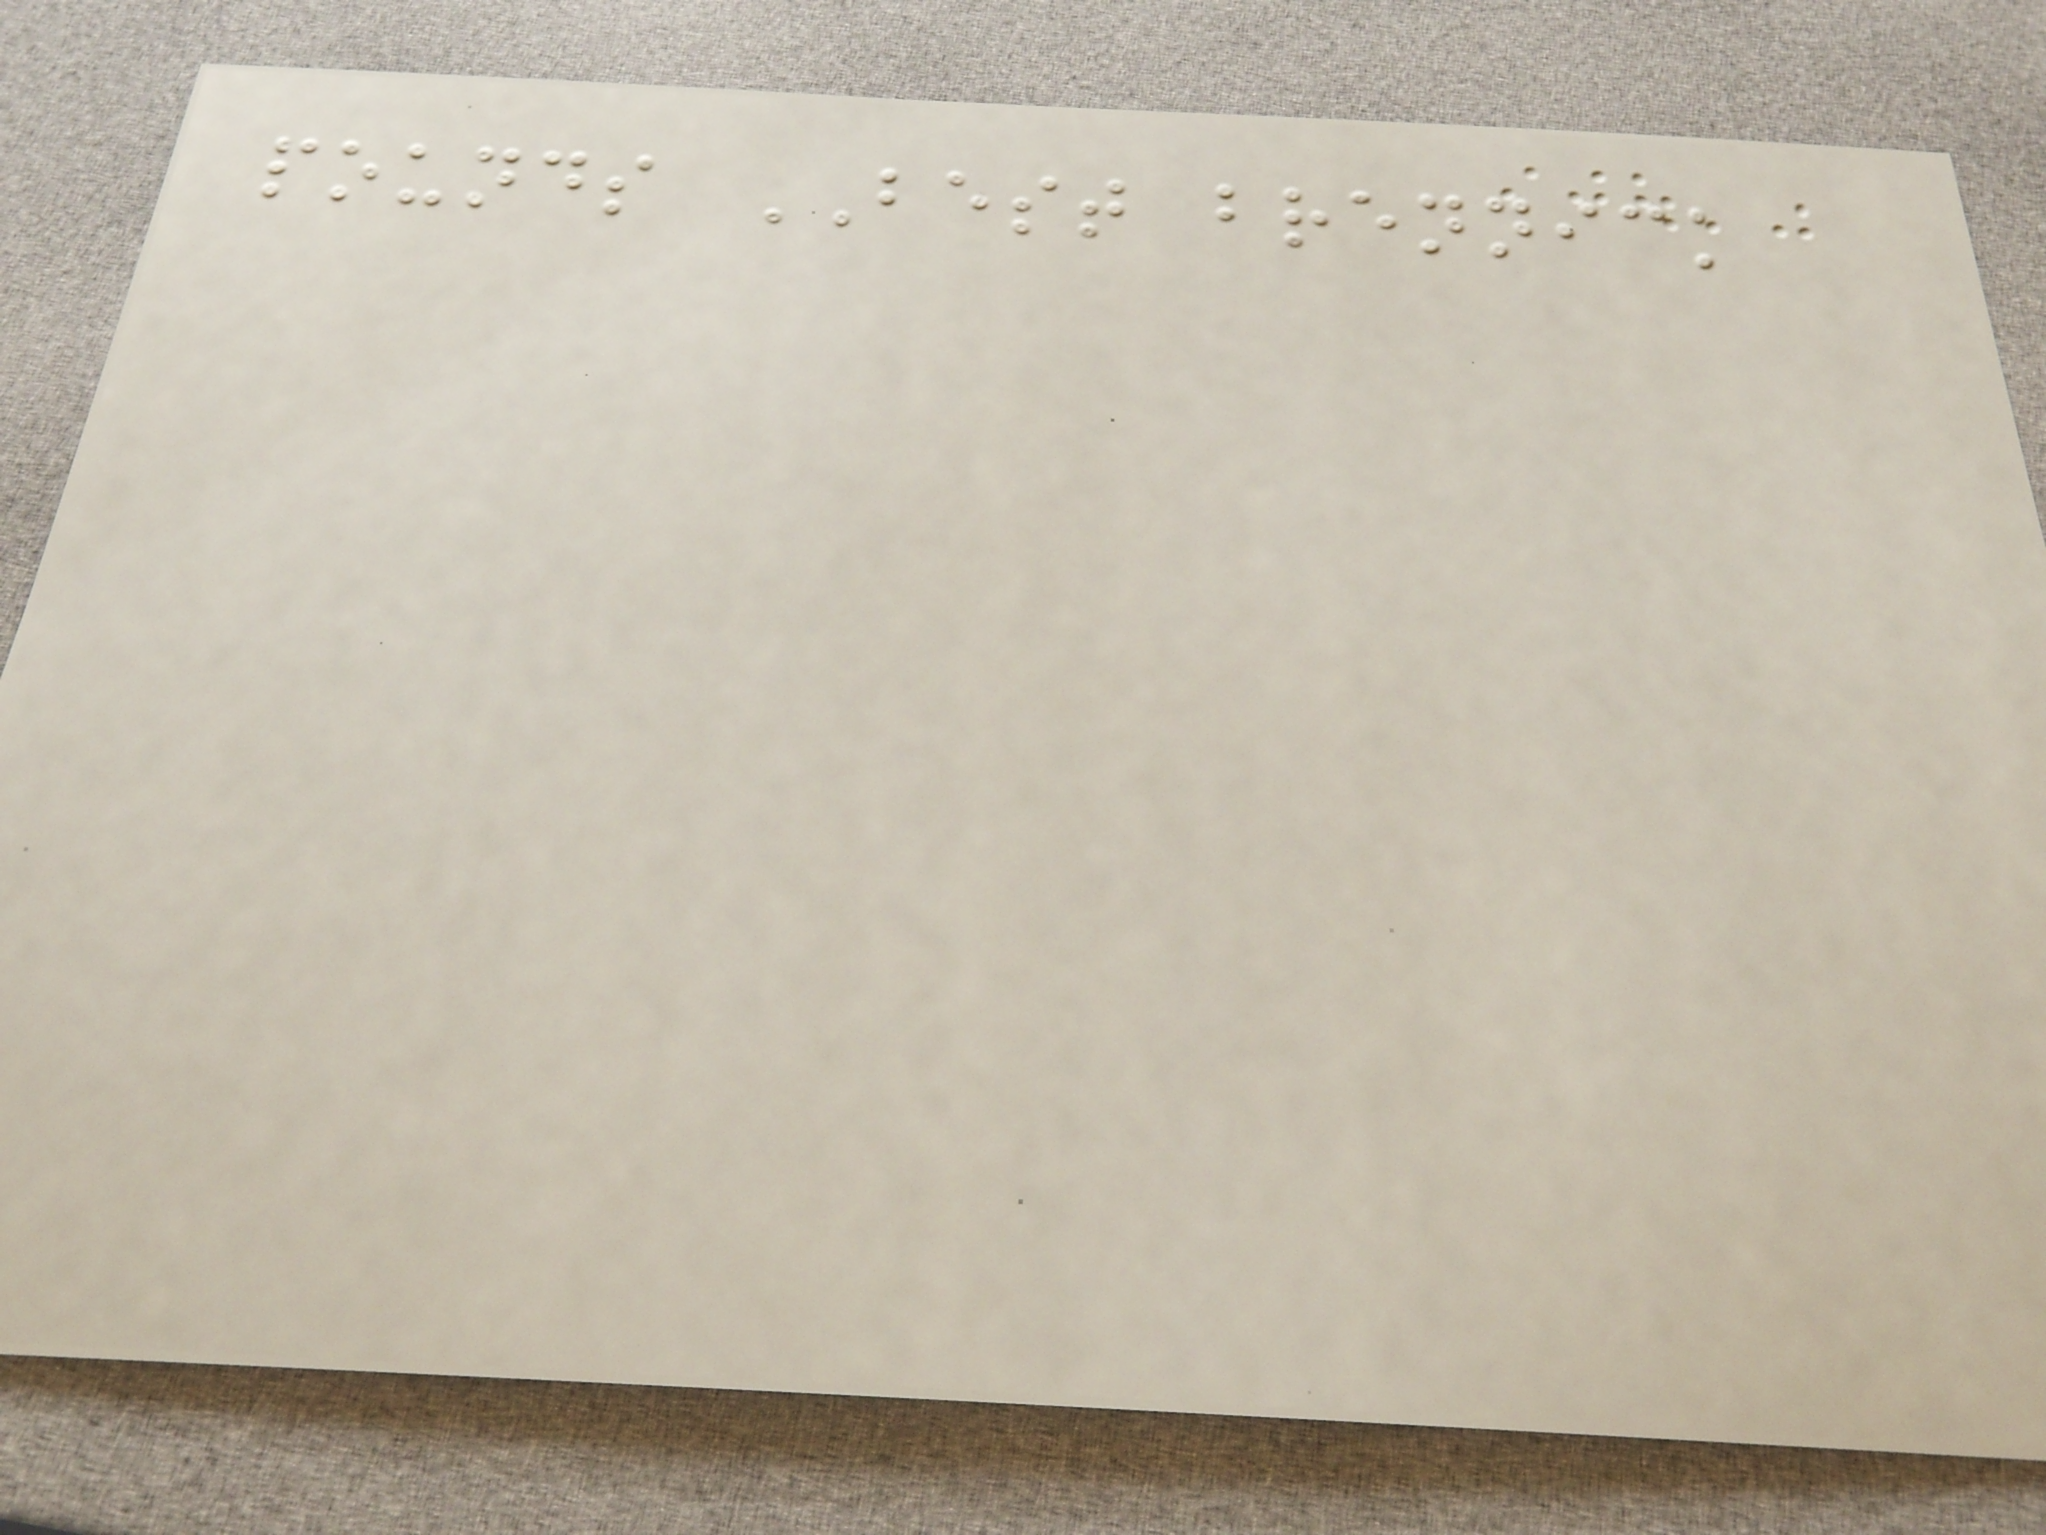pounds BEST brennick
